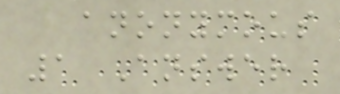anonymous
1 Answer
